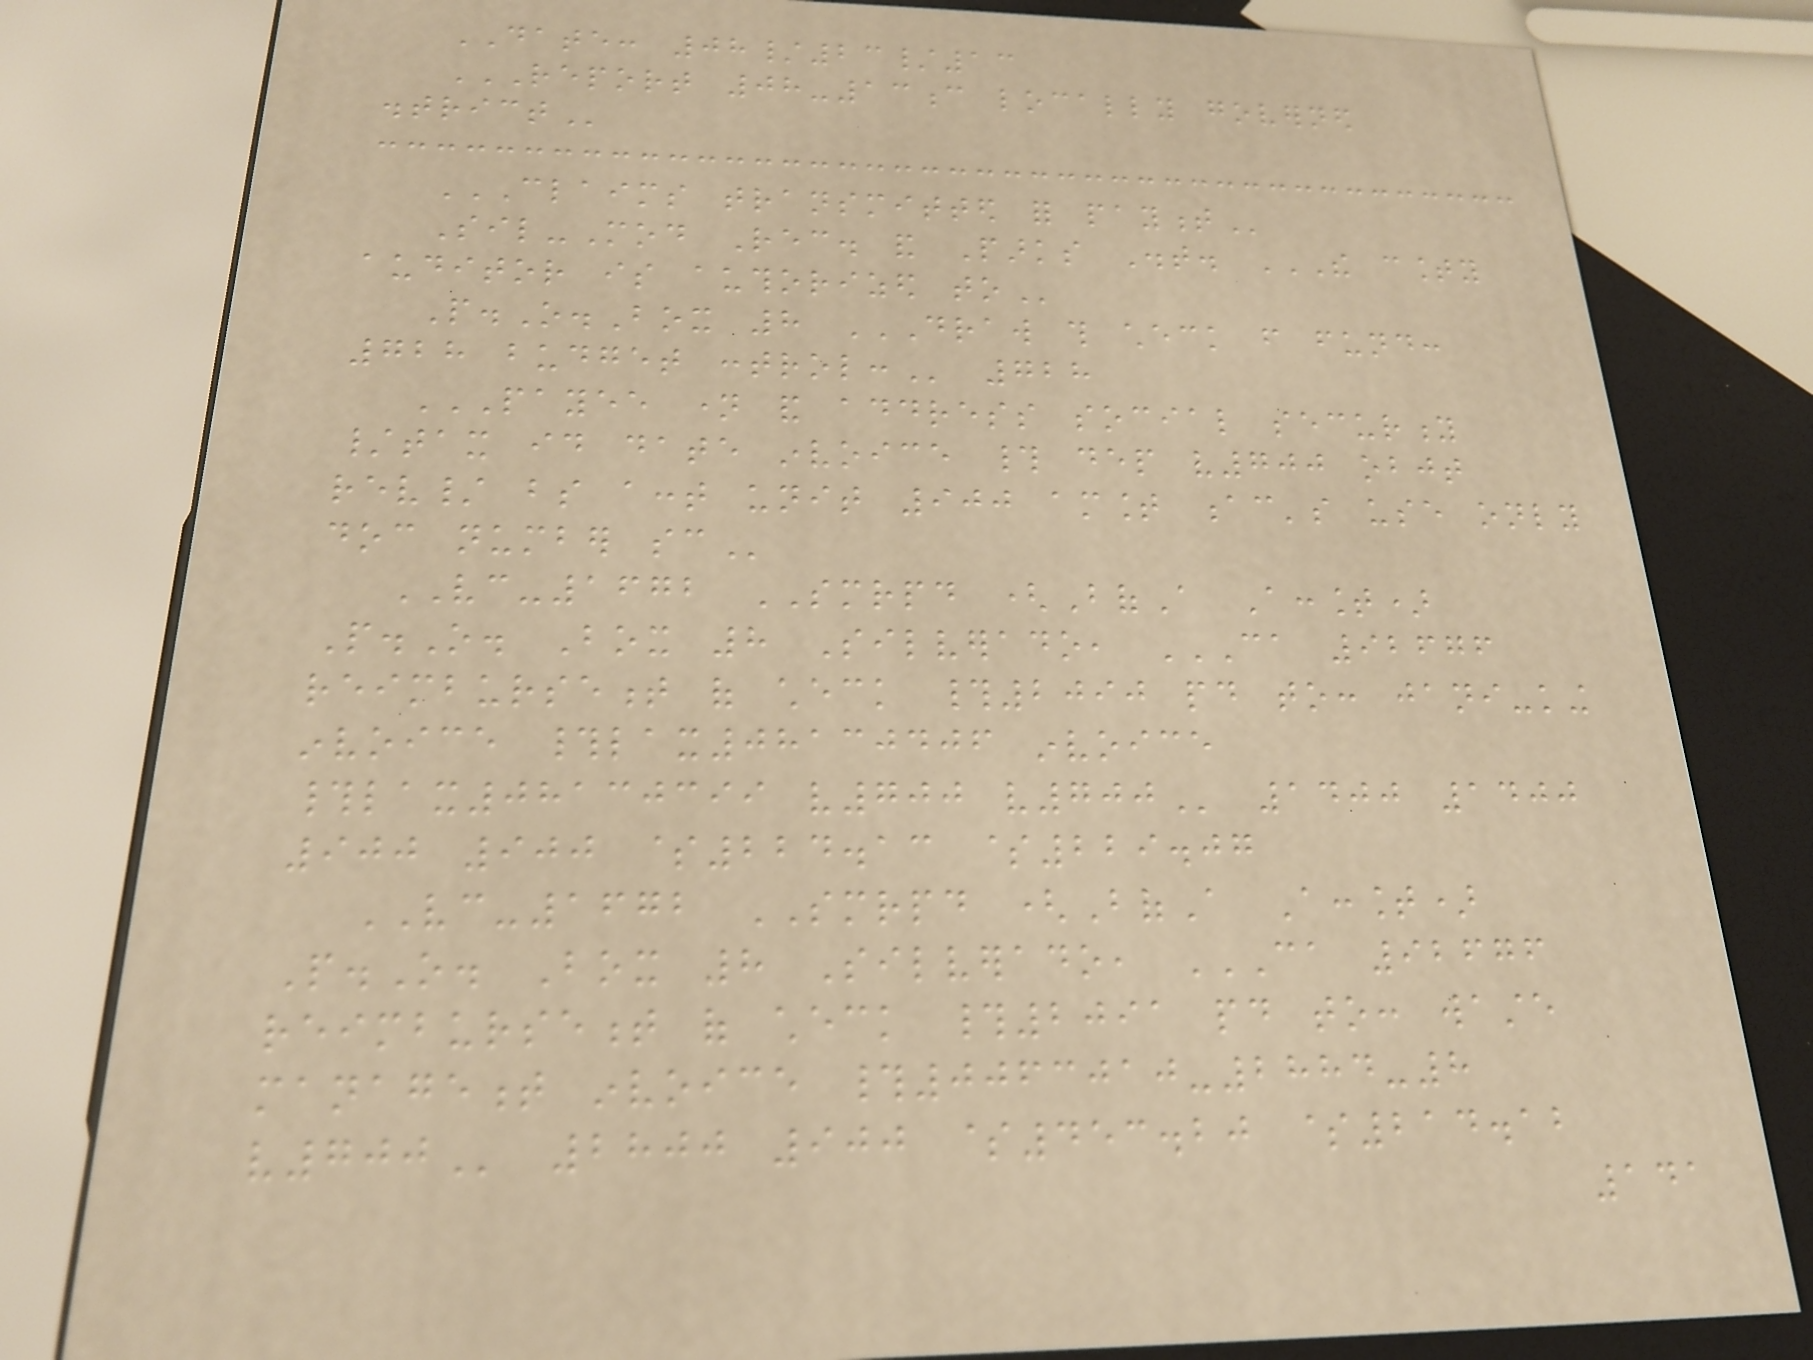DATE: 08/23/13
REPORT 08-13C LOCALLY GOVERNED
DISTRICT
CLAIMS TRANSMITTED FOR PAYMENT
Sil-Mod Rec. and Parks Dist. THE COUNTY
AUDITOR IS AUTHORIZED TO
P.O.Box 8 DRAW THIS CHECK FROM FUND:
728 BUDGET CONTROL: 728
PAYEE NAME AND ADDRESS SOCIAL SECURITY
/TAX ID DATE INVOICE # DEP V700 OBJT
REV/ BS ACCT UNIT 900 AMOUNT AC'S USE ONLY
DOC NUMBER SC
VC-1672 SMRPD (BofA Account)
P.O. Box 8 Silverado, CA 92676
REIMBURSEMENT OF CHECK #2090 PAID TO: JANI-KING
INVOICE #LAX08130406 INVOICE
#LAX08130399 V700 V700 1400 1400
900 900 $224.13 $229.07
VC-1672 SMRPD (BofA Account)
P.O. Box 8 Silverado, CA 92676
REIMBURSEMENT OF CHECK #2091 PAID TO: WASTE
MANAGEMENT INVOICE #0063010-2884-8
V700 2800 900 $453.20 $214.12
141
